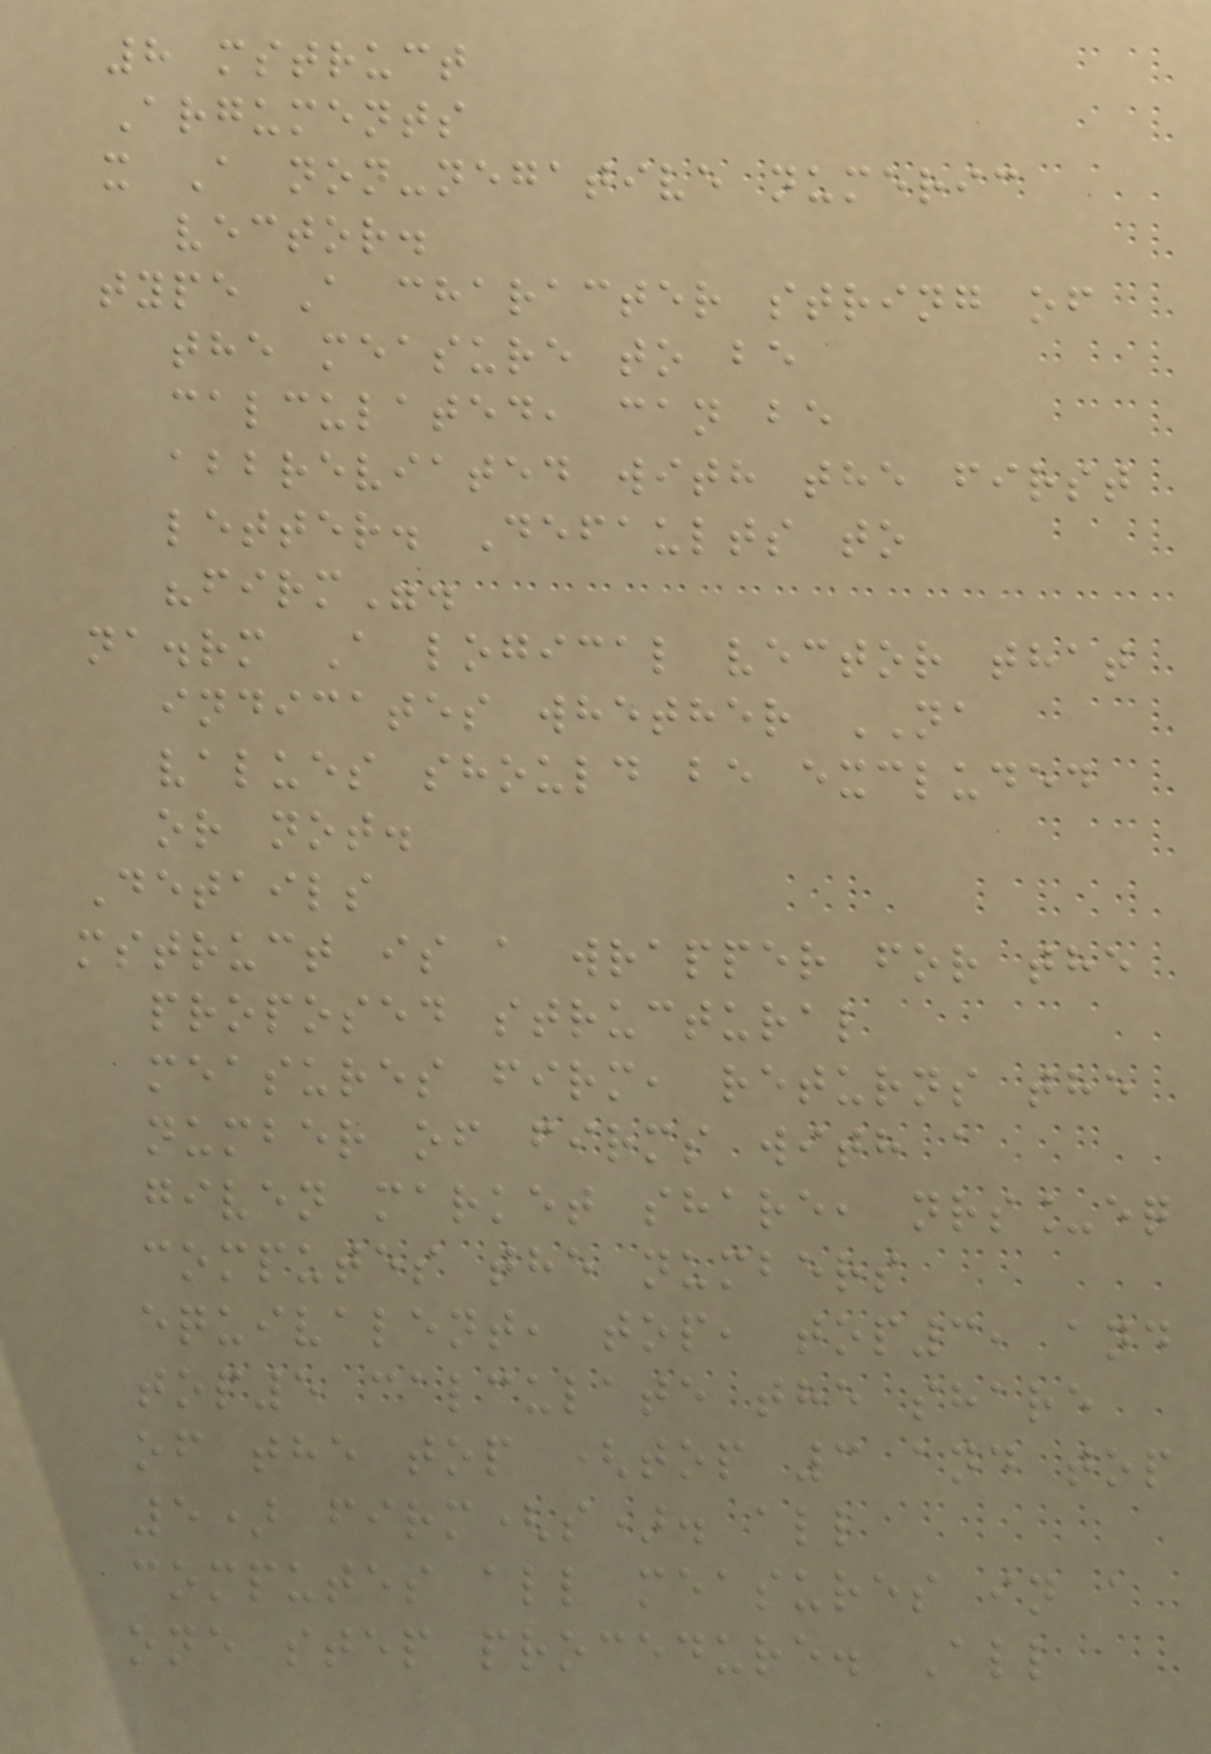8 mstruct
Arguments
x A non-negative numeric
vector.
type A character string of
the measure to be
calculated, can be
abbreviated with the first
letter. Defaults to
"firm".
na.rm A logical vector that
indicates whether NA
values should be excluded
or not.
Details
mstruct is a wrapper for the
proposed structural
measures firm, returns the
number of firms with a
given market share, nrs_eq
computes the numbers
equivalent, top, top3, and
top5 calculate the share
of the top (top 3 and top
5) firm(s). all
computes all measures in a
one step procedure. All
